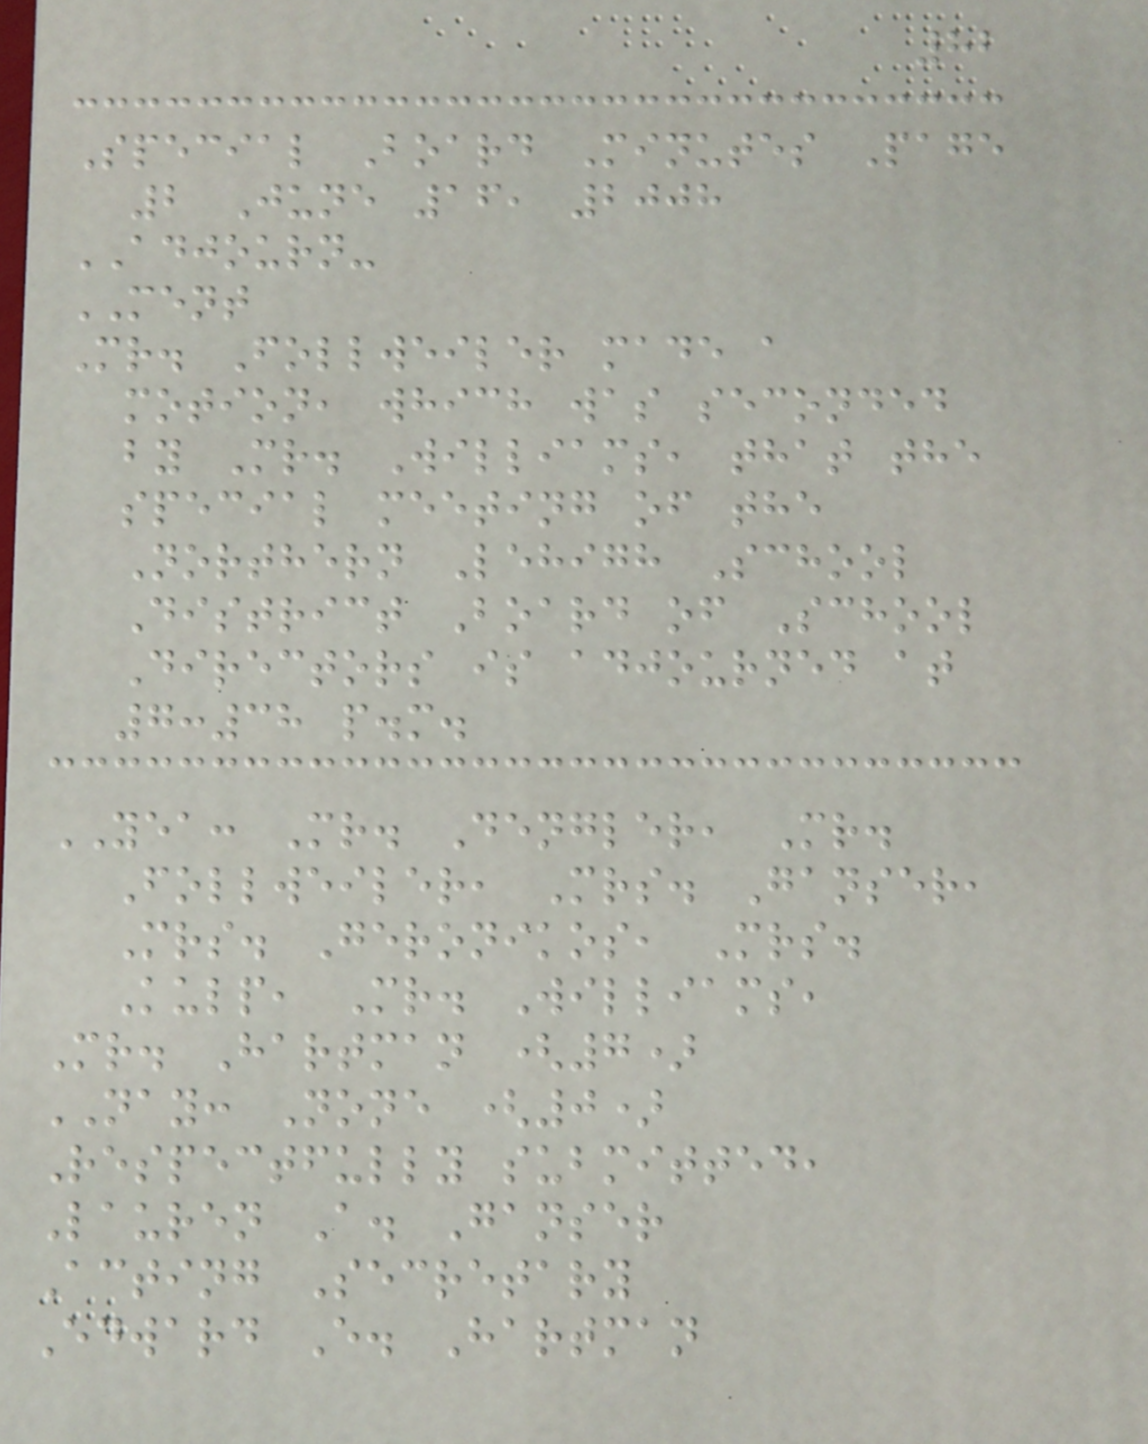82
Special Board Minutes Page
2 June 16, 2008
ADJOURN-
MENT
Mr. Follweiler made a
motion, which was seconded
by Mr. Williams, that the
special meeting of the
Northern Lehigh School
District Board of School
Directors is adjourned at
7:38 p.m.
YEA: Mr. Dengler, Mr.
Follweiler, Mrs. Ganser,
Mrs. Geronikos, Mrs.
Kulp, Mr. Williams,
Mr. Hartman (7)
NAY: None (0)
Respectfully submitted,
Lauren A. Ganser
Acting Secretary
Edward E. Hartman
